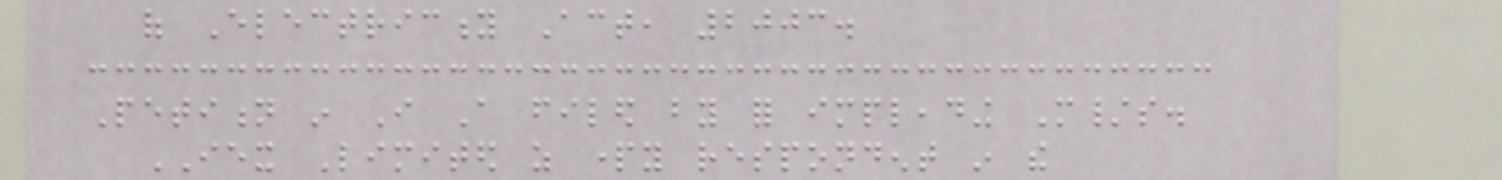of Electricity Act, 2003.
Petition in I A filed by for impleading M/s.
IEX Limited as party respondent in the
